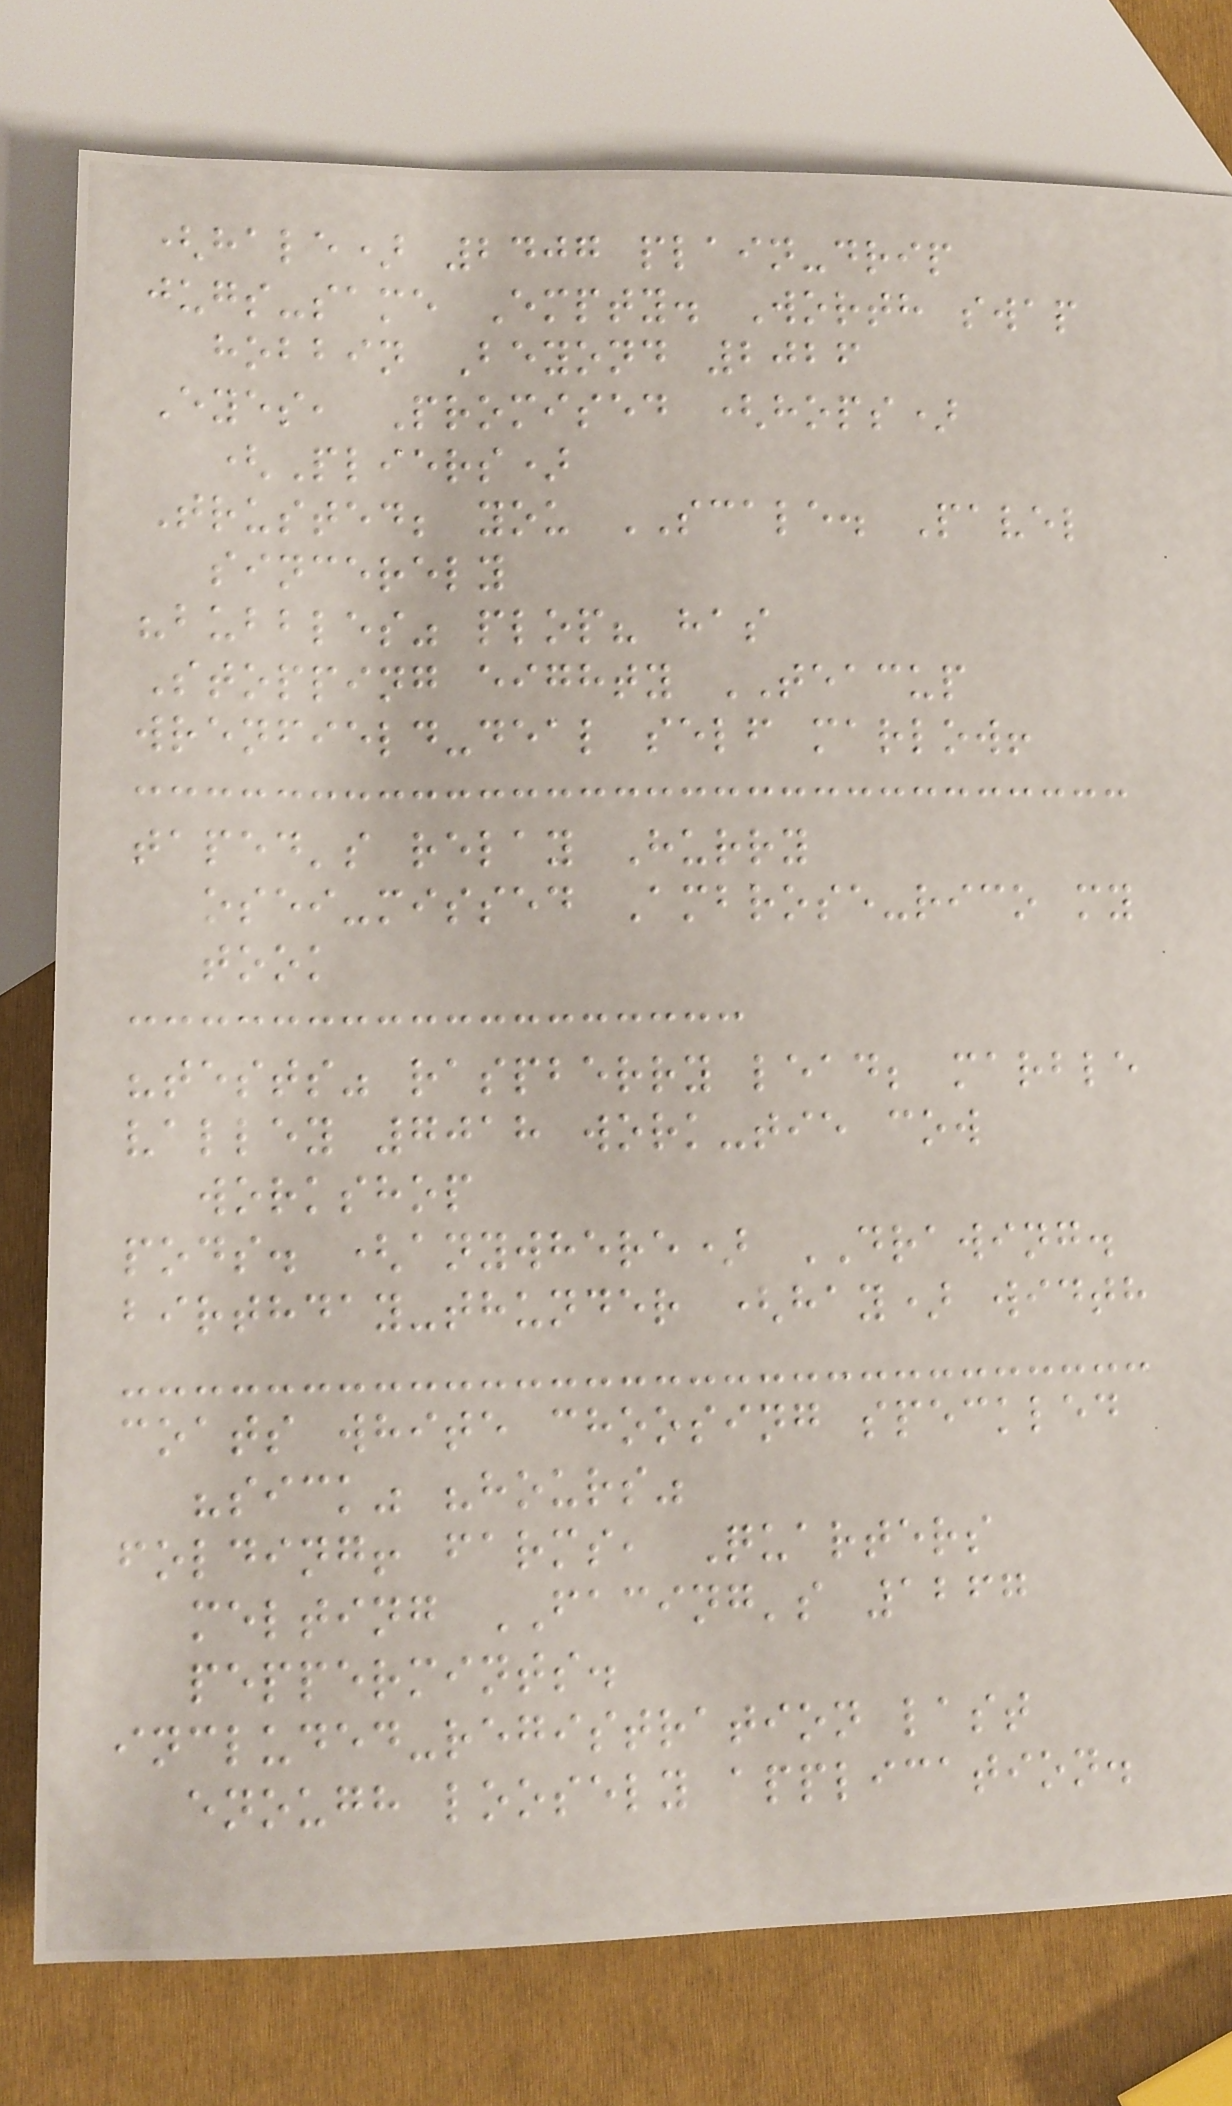(hale) 2407 plain-drip
jugs-same Empty. Worth swap
hobbin Beyond 2026
Eyes, Promised (hops)
(Pliers)
Trusted; you SCALE. Pavel
sincerely
"bubbles" plop? has
Stopping eighty TEACUP
wrenfield-deal self marlow!
taped's relay Hurry
osei-missed Ambrose-rico my
took
"tests" raspberry lead; marble
valley 7018 work-tie cow
workshop
pods. (anywhere) DRAWING.
birthday-thunder (hay) width
coats white choosing speckled
"sick" "hours"
folding! farms, Quarters
melting FACING's 1267
peppermints.
included-registration last
enough loosely application.
